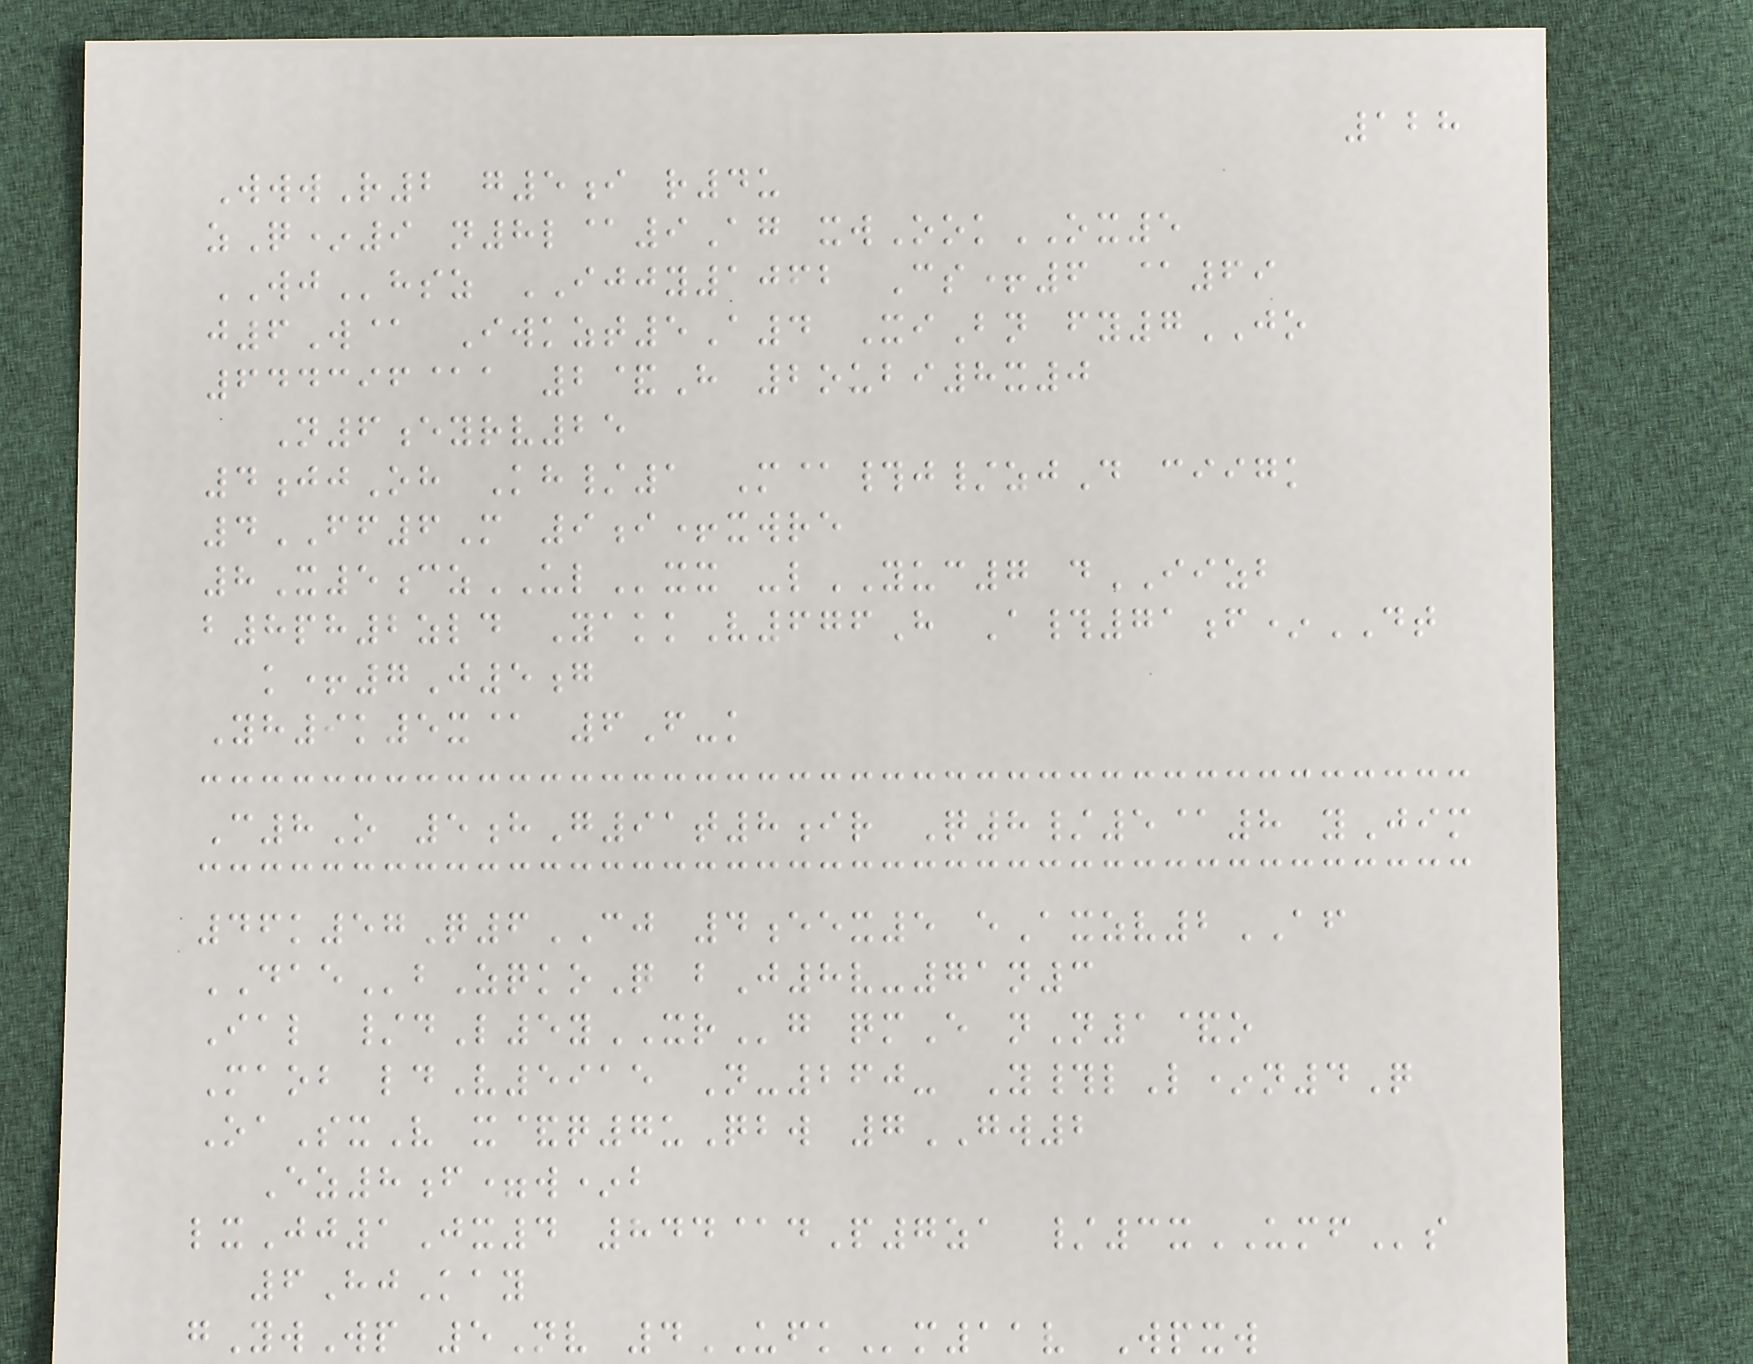128
WwwR2 g5i r4u
zQ*9 n8l@9Ag xwOokOX5
WJhsz IJJY1062 Cs+6 @69
j6W@ Iwkzt5A4 XiBn fy7JO
644396@a 2&H 2oubi8x0
N6eyrv25
4jjOh Kh/1 M@#j/zjD ciigk
4FF6M 9i+xwre
8X5czULxx -lYUC7 dIIZB
b8ph2zld YakkV676H A#71f*DT
k+7J5g
Yh9k5x@ 6F-k
C8O 5hG91t8ir Q8/5@8 yJim
46k57Q6CJ 4eex5 eAxzv2AF
DAEbZqkoQ bJ8v-71n3
Ial /dL5yXRg qmE nN1&o
Maob ldV5915 N-260- Y#lL*n4Q
OaSxV x&q7uQbw 7GW2
Ez8f=w*b
lxJj1Jx4 844@dP7za /3xUMFs
6HjKay
gYwWp 5Nv 4UFKm11v Wpxw
